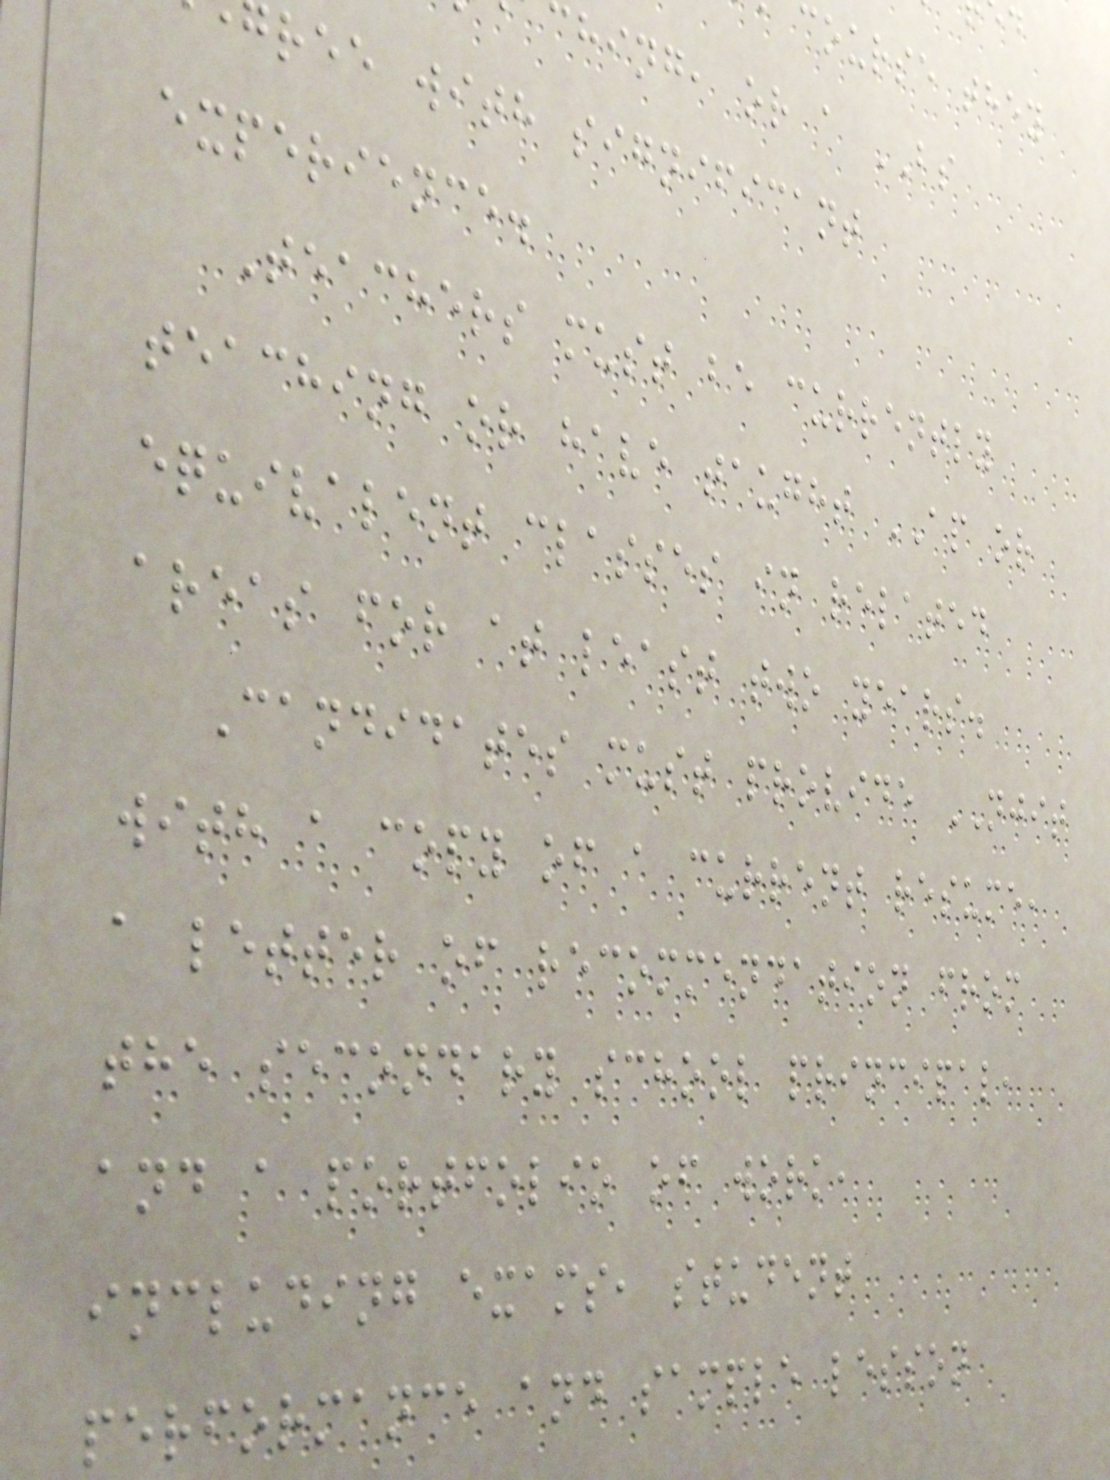course they
ching, or a BS
ree with significant
experience.
Teachers must be currently
teaching or have taught AP or
equivalent classes in related
areas for at least two years.
Candidates must provide NJIT
with a copy of a current resume,
a letter of recommendation from
the secondary school principal,
and a portfolio of work,
including exams, student
performance and sample lesson
